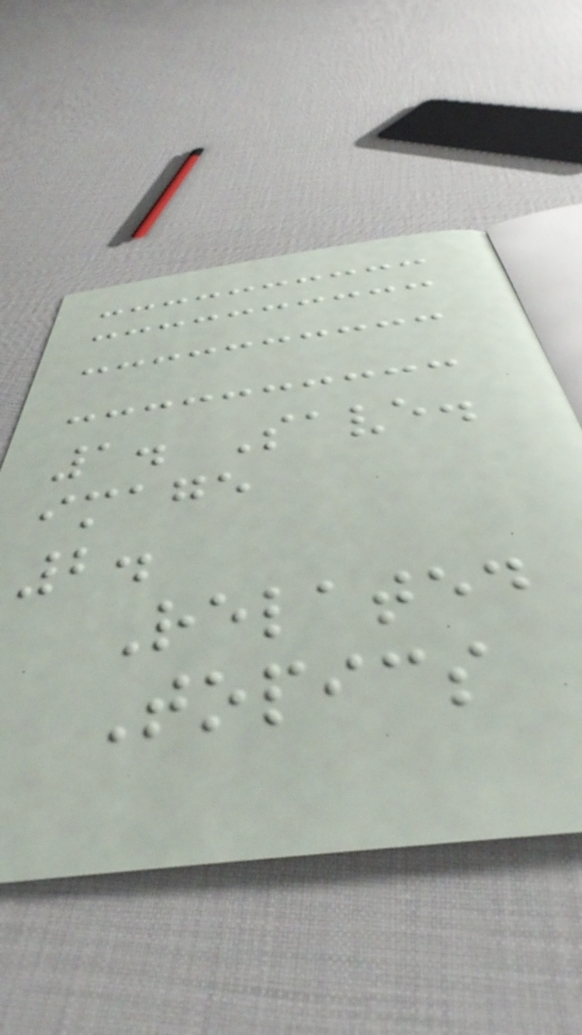1. Save.
image
2.
Related
Topics
